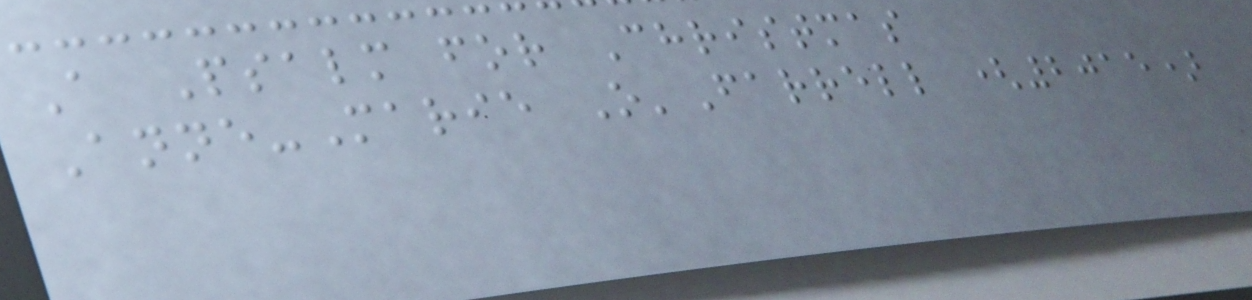A Psalm for Christmas
Anne-Marie O'Farrell (2015)
